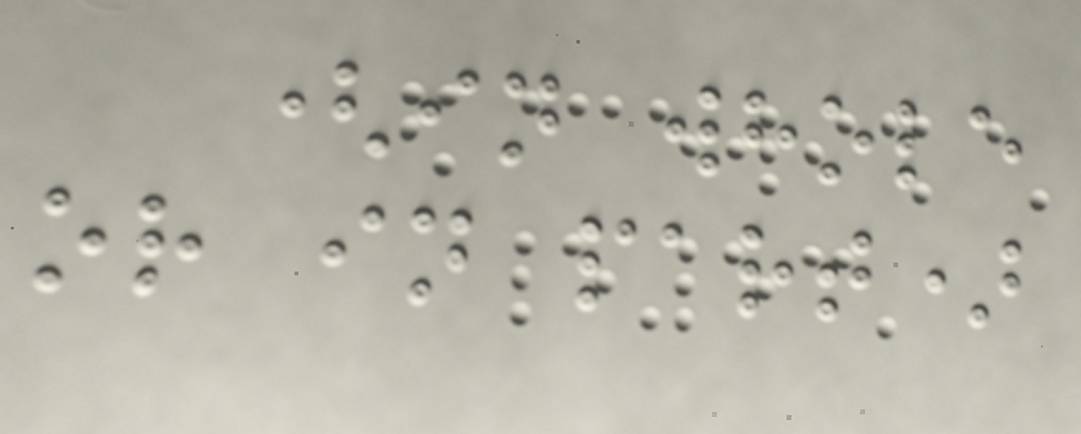(in whole
or in part)
